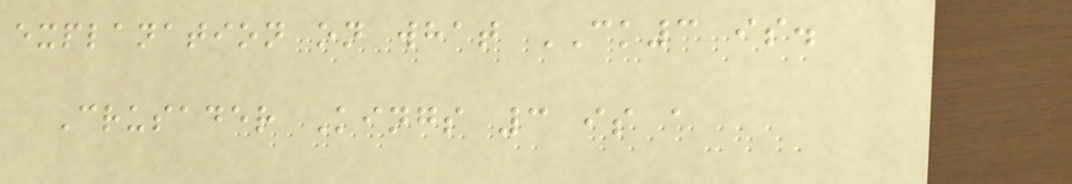explanation on what CK3 is.
Crusader Kings 3 is a
